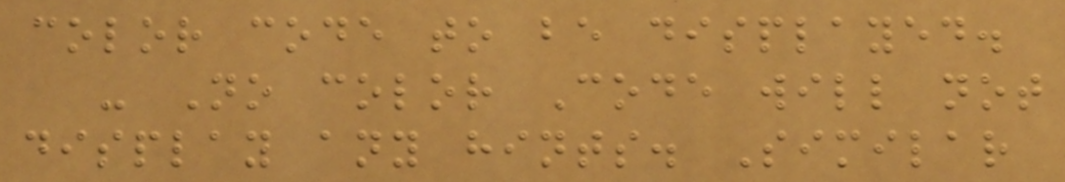color code to be displayed.
- No color Code will not
display any hints. Similar
